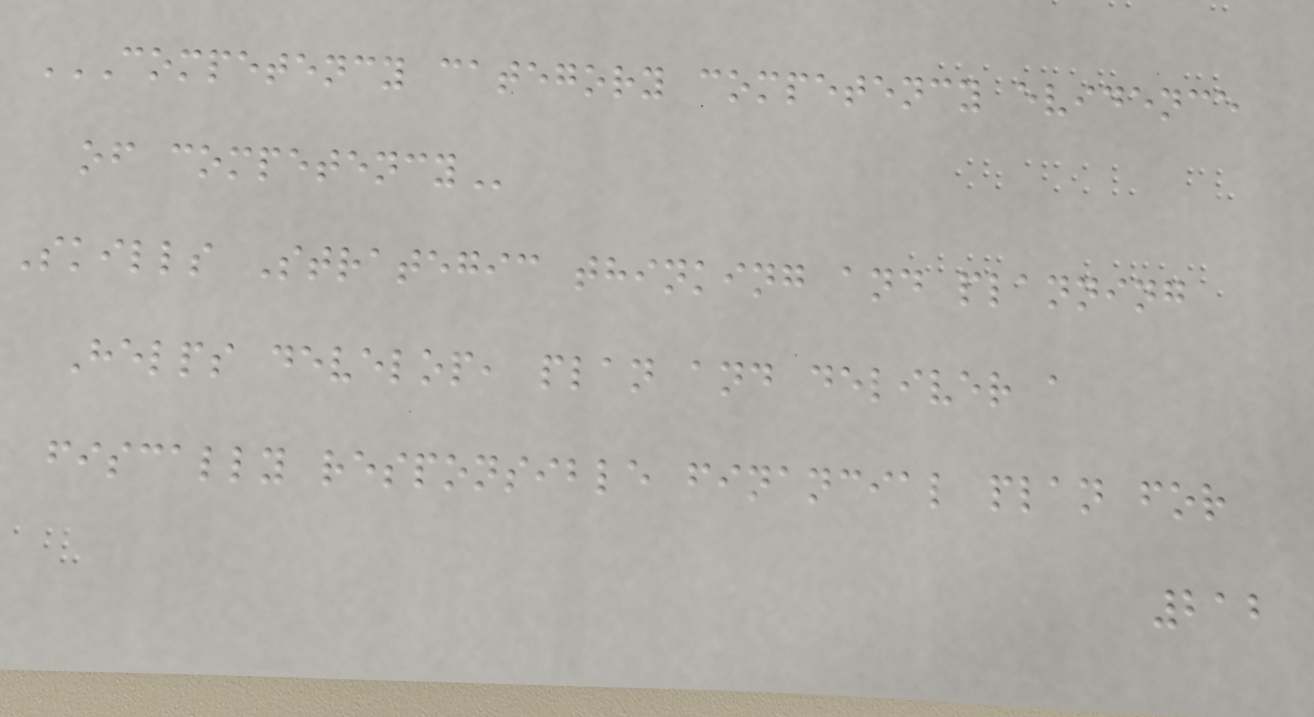COMPETENCY CATEGORY COMPETENCY EVIDENCE
OF COMPETENCY
Skills Strategic thinking and planning
Helps develop, plan and deliver a
fiscally responsible financial plan for
212
